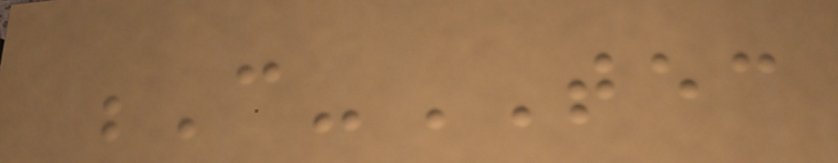C-TEC
